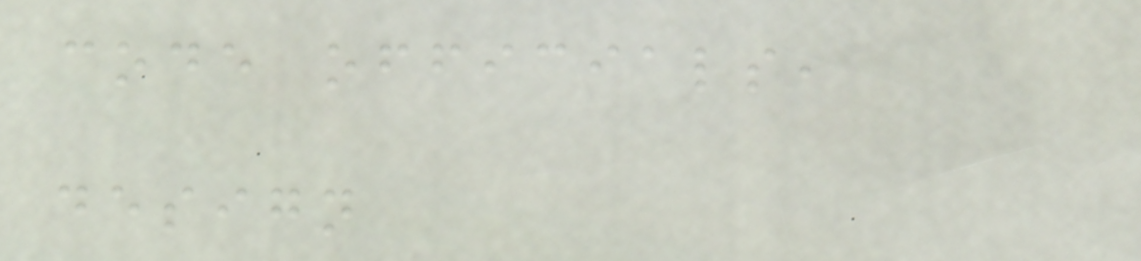code officials,
design
